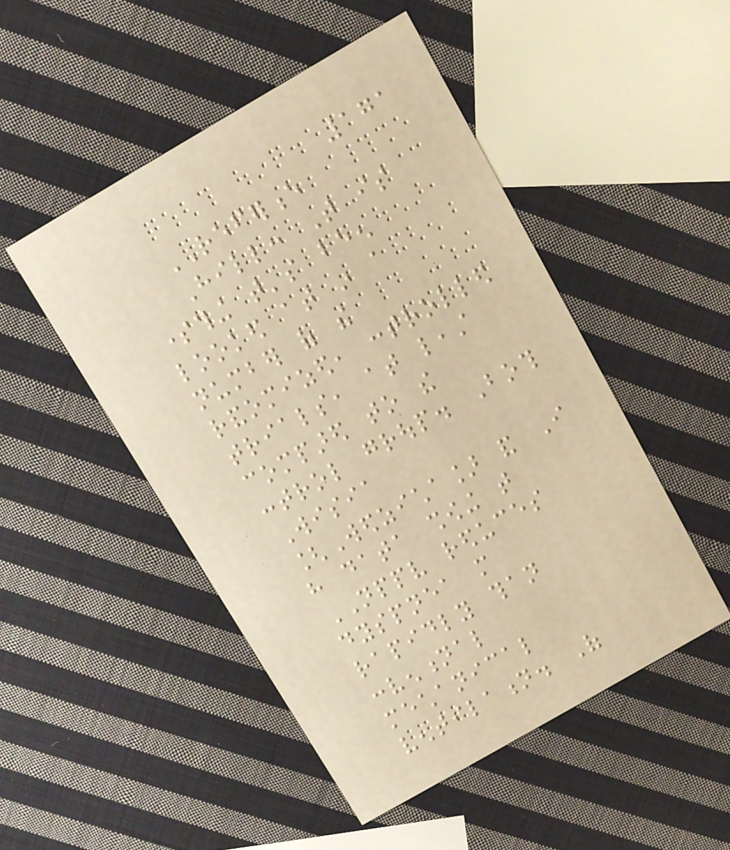171
REFERENCE
Hill: That is
something that's been
looked at in a
number of the
randomized, controlled
trials, at least
compared to the
control group. Both
Wisia
[Wedzicha] and I
have data showing that
NPPV reduces
dyspnea more
rapidly than
conventional
mechanical
ventilation. Of
